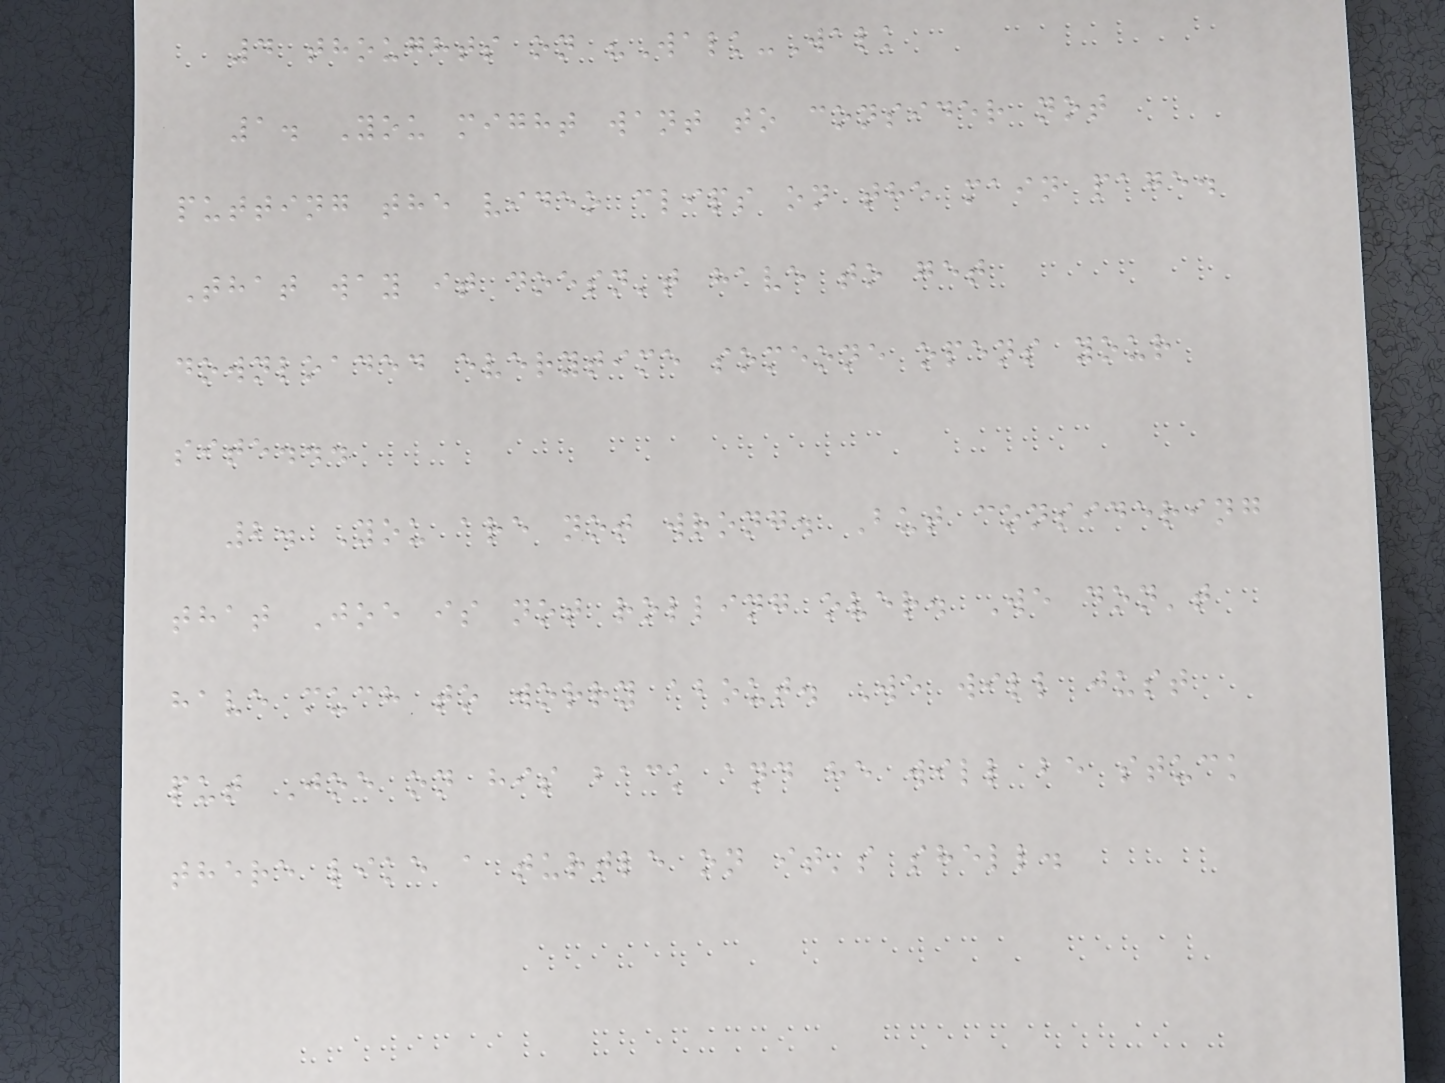4 thoughts on "Walk-Walk
1. You might want to consider not
putting the video clips on the main page.
That way it doesn't have to get
downloaded everytime someone opens your
site...
2. You are not wrong. But considering
that Joe is not rolling over. We don't
have much to worry about. We will just
put Joe on his back and he will be stuck
there like a turtle on it's shell.
